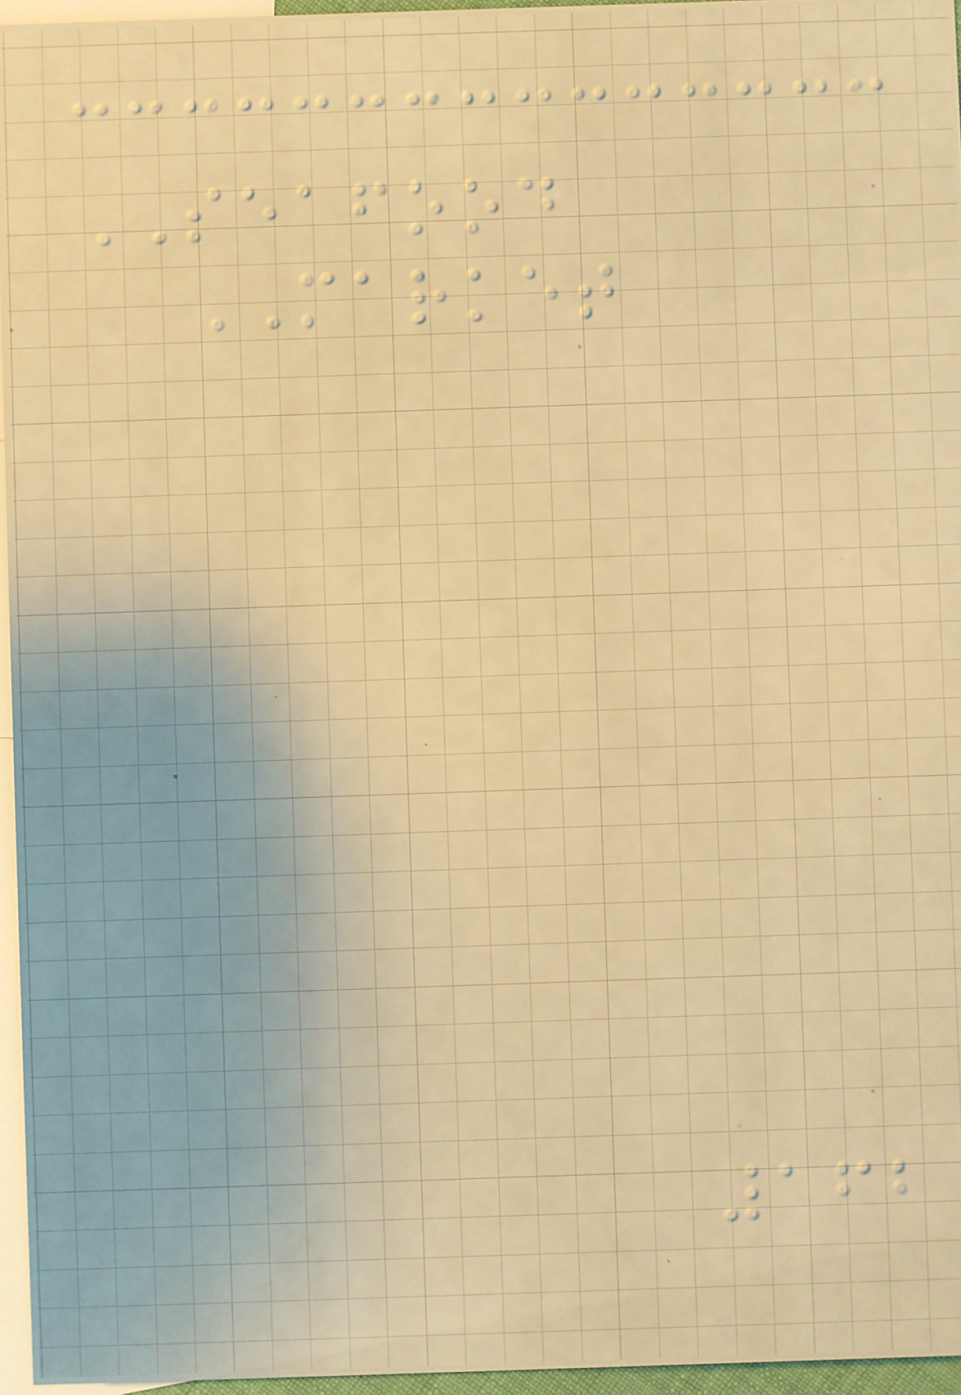SEAFOOD
MARKET
162
